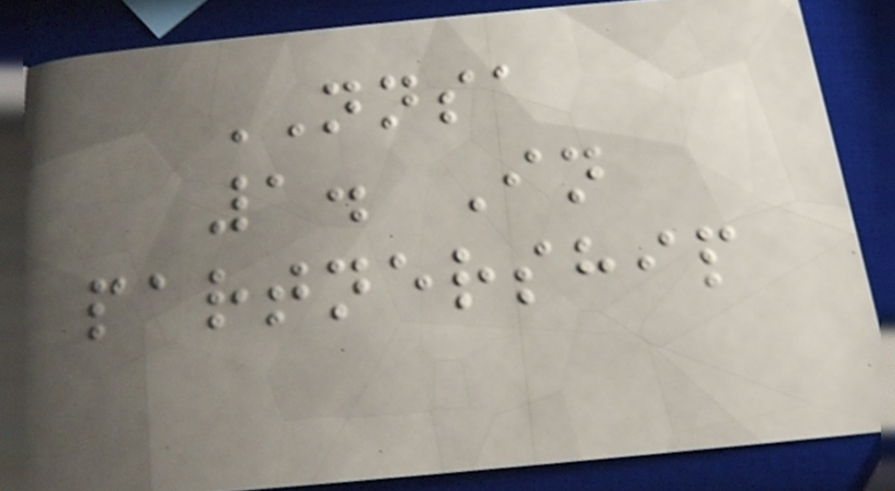NNSA
1. In
partnership
